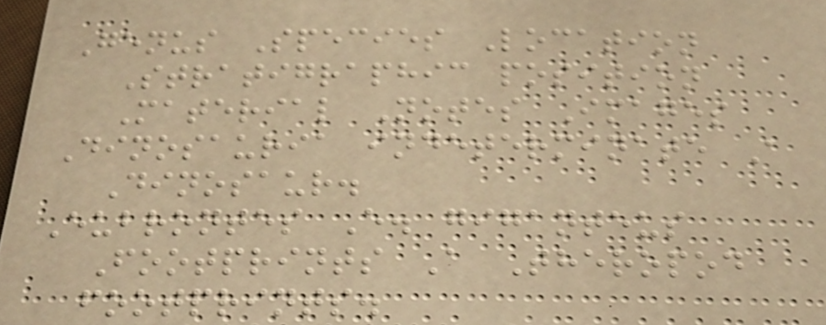Genus Species Location
Stratigraphic position
Material Notes Images
Dinosauria indeterminate A
Dinosaur.
Eubrontes E. giganteus
Footprints A Theropod
footprints.
